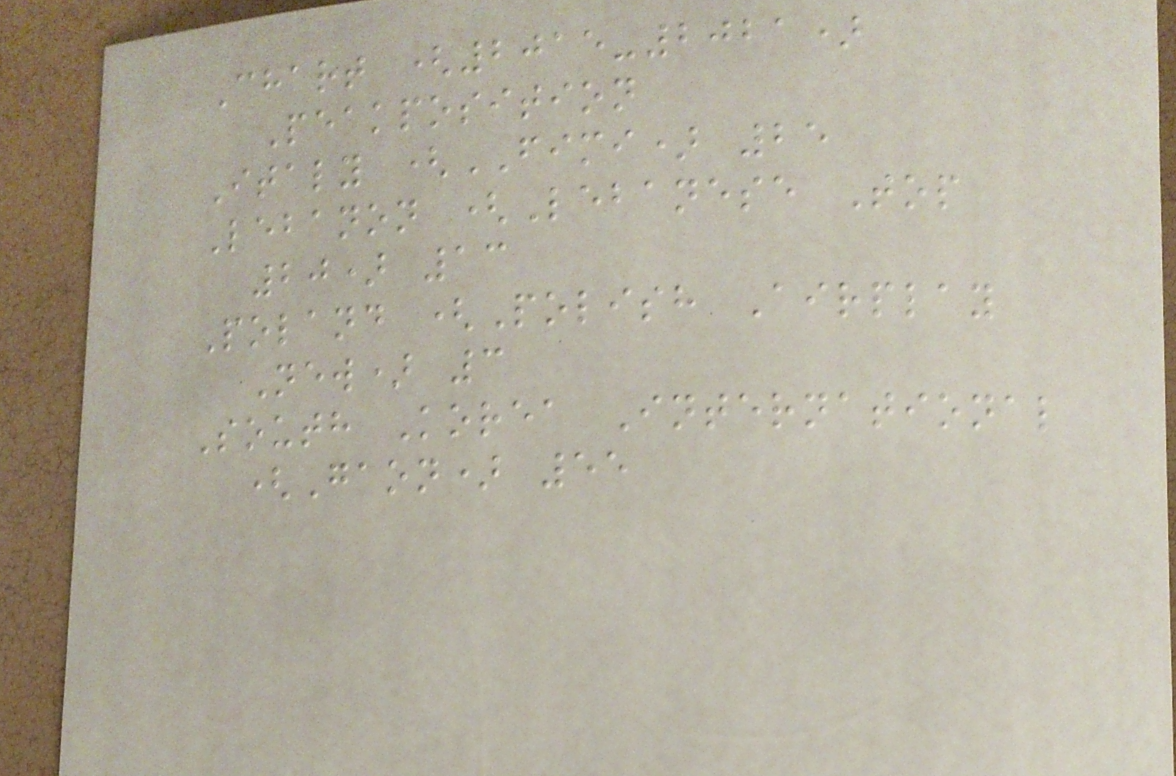Chart (2015-2021)
Peakposition
Italy (FIMI) 25
Lebanon (Lebanese Top
20) 13
Poland (Polish Airplay
New) 3
South Korea International
(Gaon) 55
